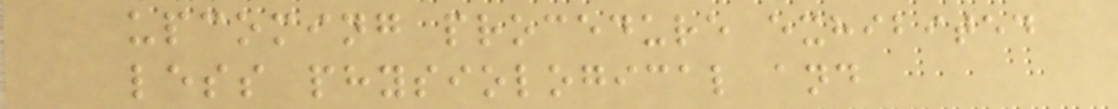upcoming procedure exhibited
less physiological and
